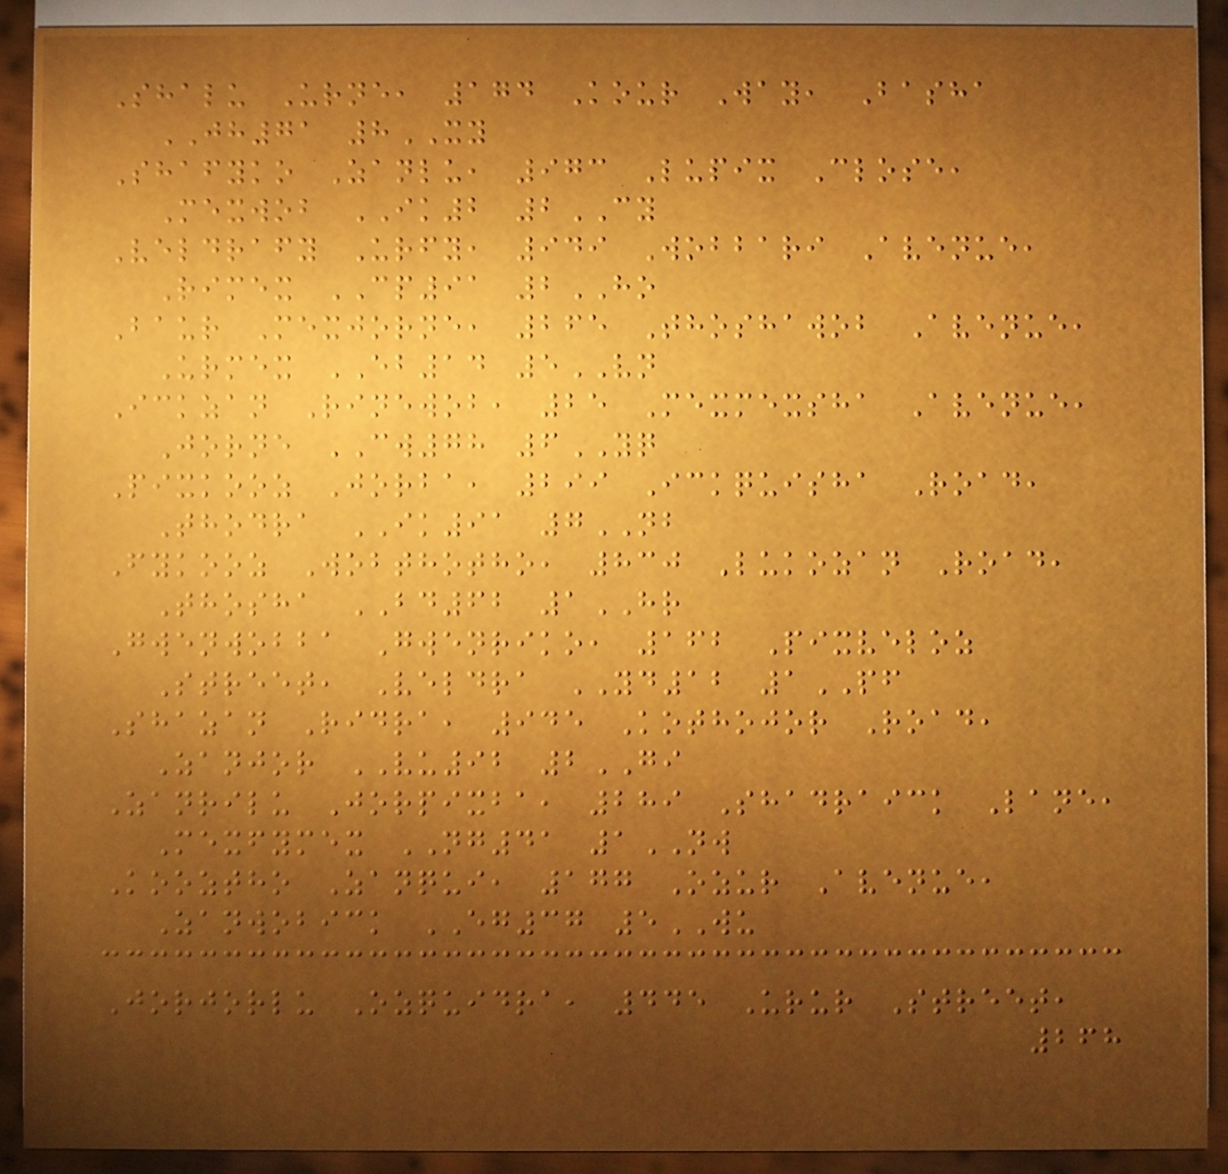Shalu Urne, 174 Kour Way, Basha
JH71 8XY
Shafyko Zanlu, 973 Lupix Close,
Mexwob IK2 2CY
Veldrafy Urfy, 949 Wobbari Avenue,
Rimex CP91 2HO
Baur Mexjorne, 265 Thoshawob Avenue,
Urmex EB14 5VN
Ickzan Rinewob, 25 Mexmexsha Avenue,
Jorne CW78 6YQ
Pixkooz Jorba, 299 Ickquisha Road,
Thodra IK91 7NB
Fykooz Wobthotho, 830 Lukozan Road,
Thosha BD62 1HR
Gwenwobba Gwenriko, 162 Pixveloz
Street, Veldra YD12 1PF
Shazan Ridra, 945 Kothojor Road,
Zanjor VU92 2GI
Zanrilu Jorpixba, 289 Shadraick Lane,
Mexfymex NG41 1NW
Kooztho Zanqui, 177 Ozur Avenue,
Zanwobick EG37 5WU
Jorjorlu Ozquidra, 445 Urur Street,
268
